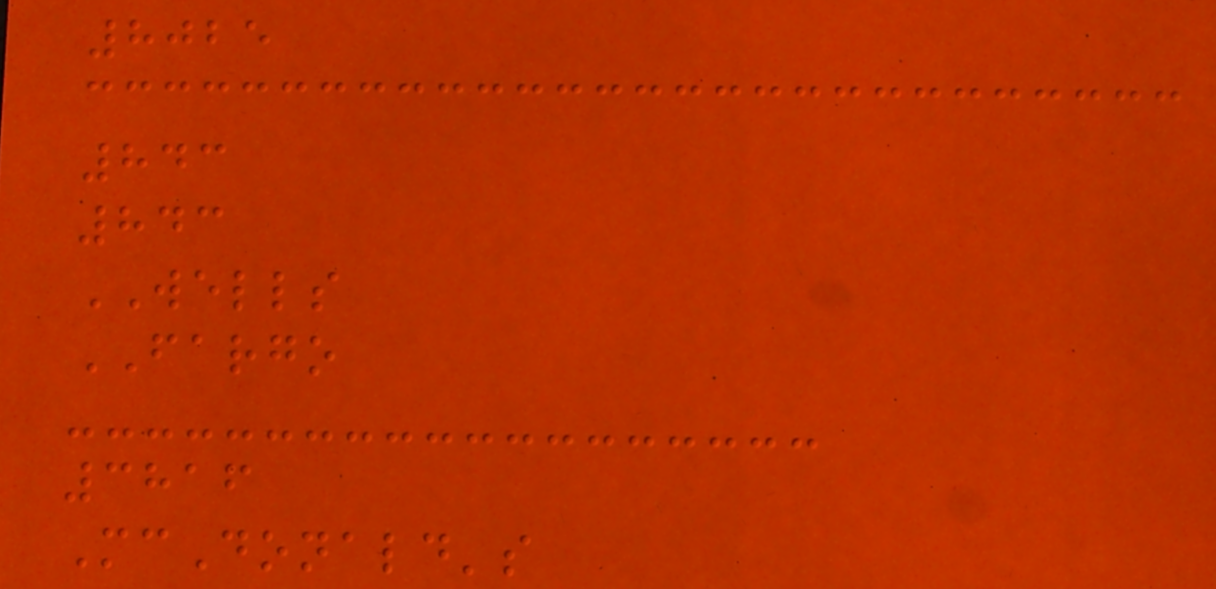8025
843
843
WELLS
FARGO
3816
McDonald's
